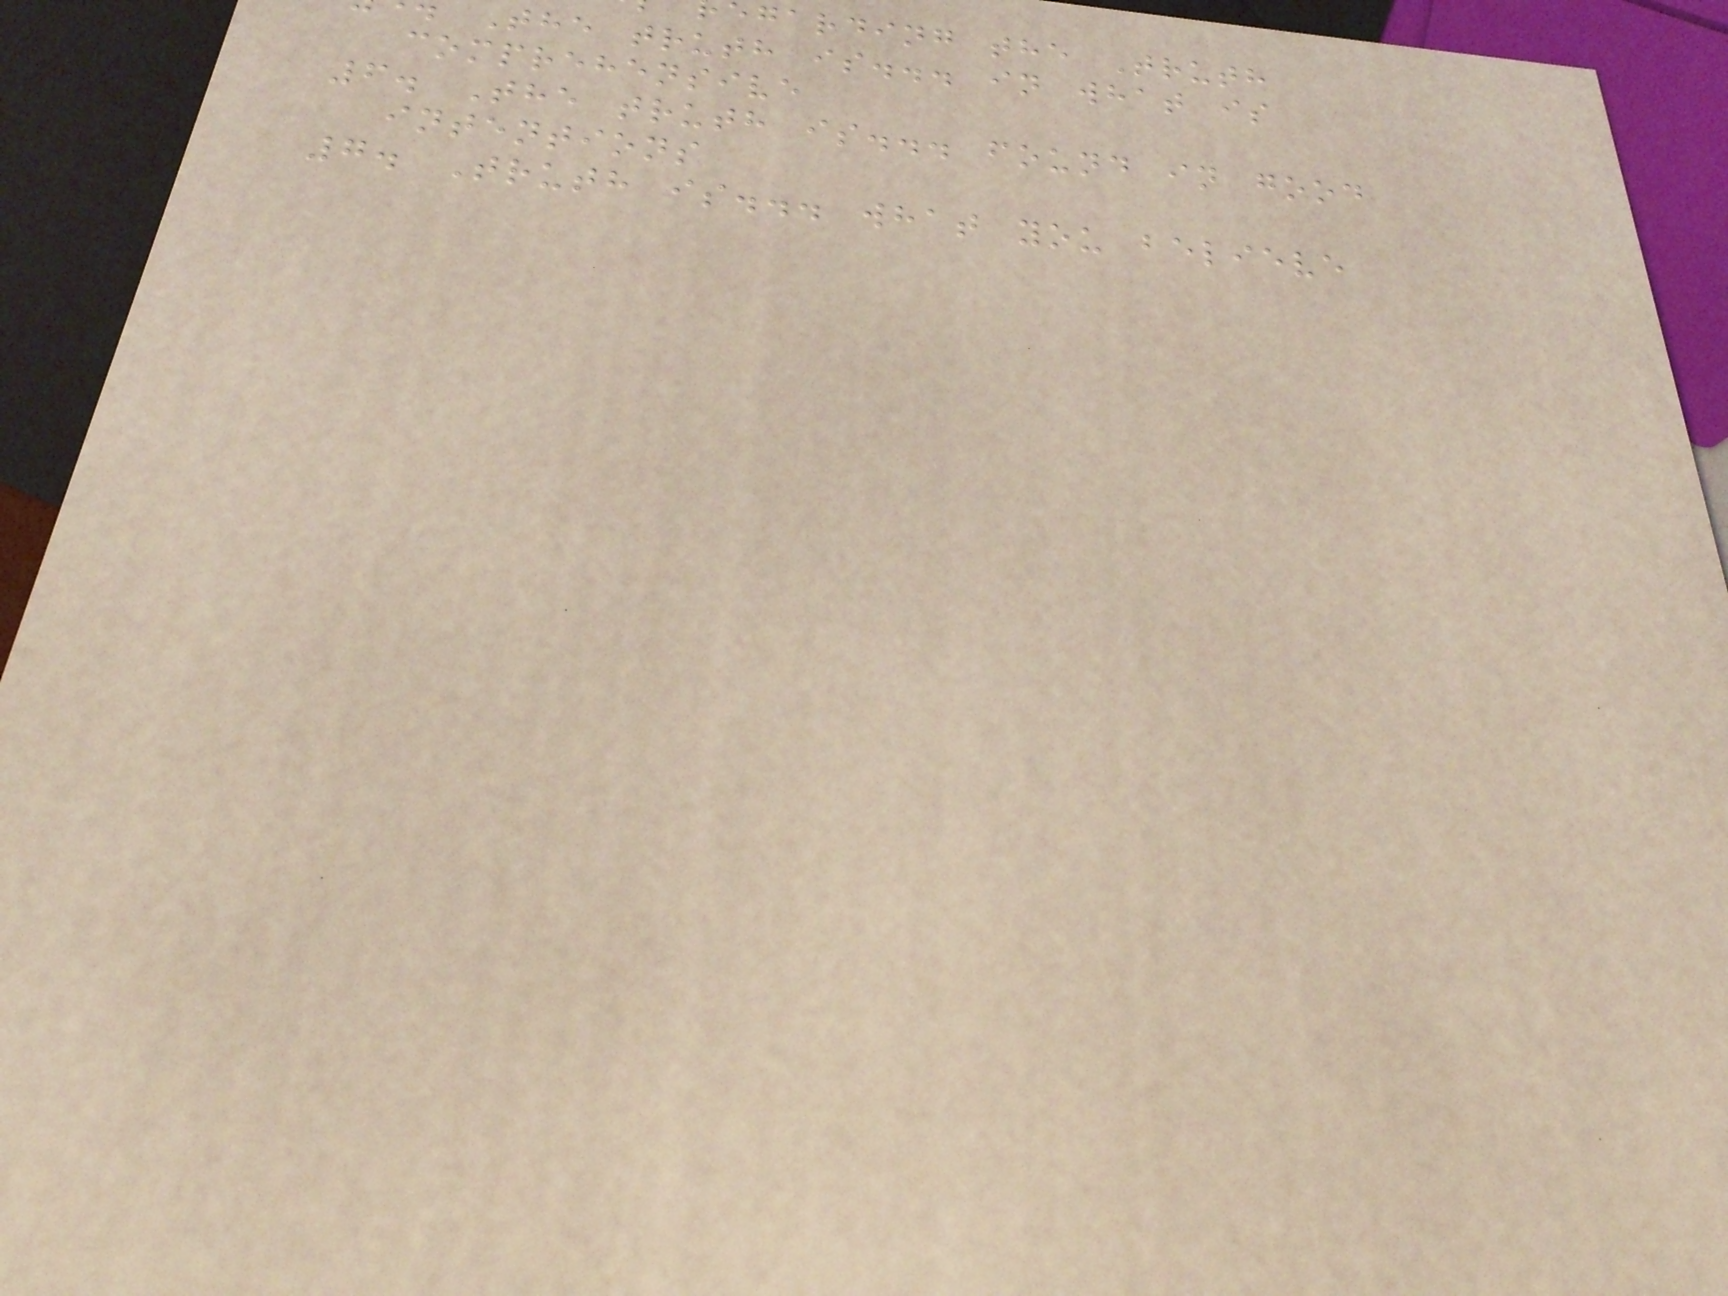garding the Truth
The truth is... in what is
comprehensive
6. The truth is... found in good
intentions
7. Truth is... what you believe
